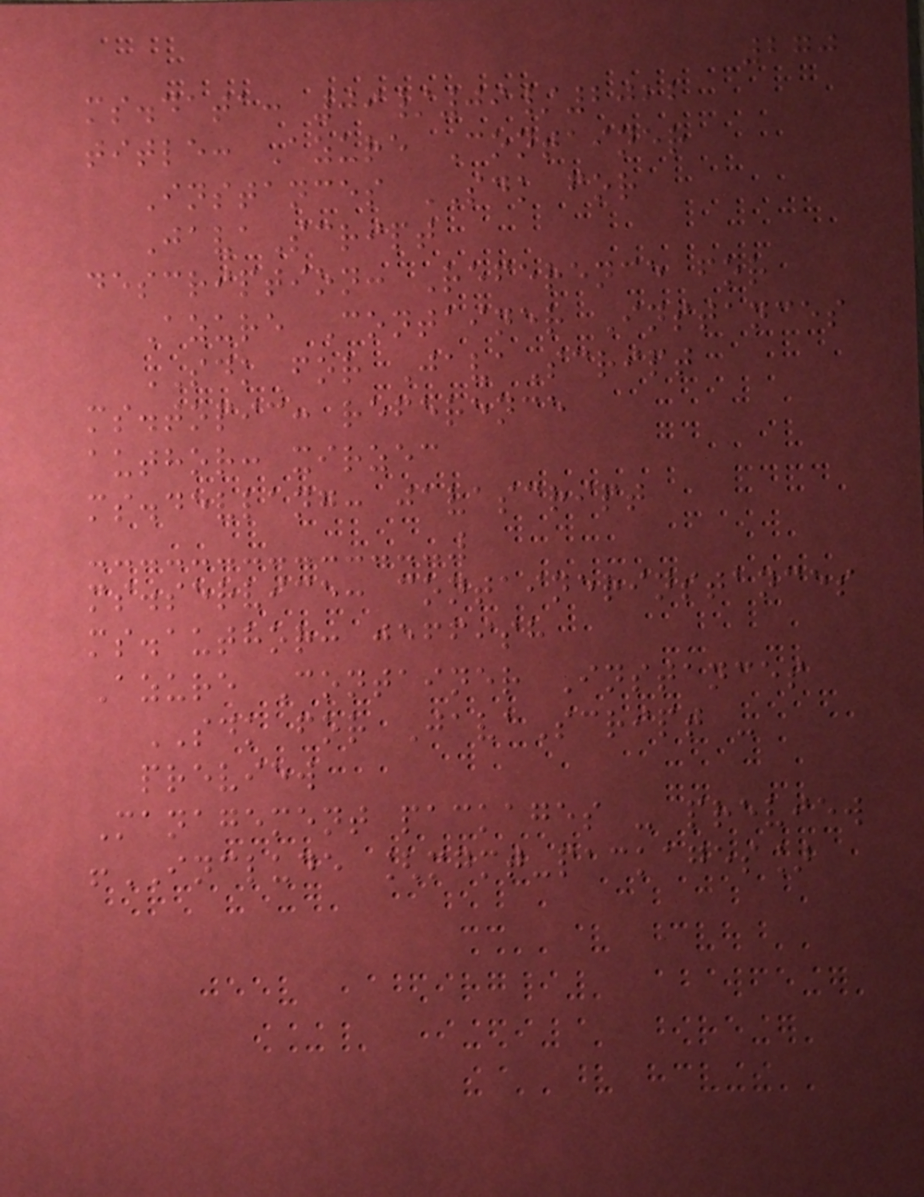270
ms.data: 09/09/2022
title: Azure Container
Instances SDK for
JavaScript
description: Reference for
Azure Container Instances
SDK for JavaScript
ms.topic: reference
author: xirzec
ms.devlang: javascript
ms.service: containerinstances
ms.author: jeffish
Azure Container Instances
SDK for JavaScript -
preview
Management packages - preview
!INCLUDE [mgmt-packages]
